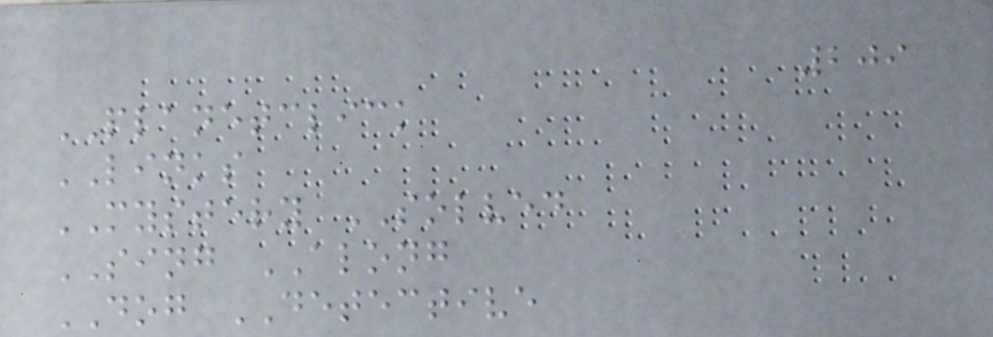209
PLANETCLICK
LINKS
MYSTERY SOLVED
SING ALONG
DOG DETECTIVE
